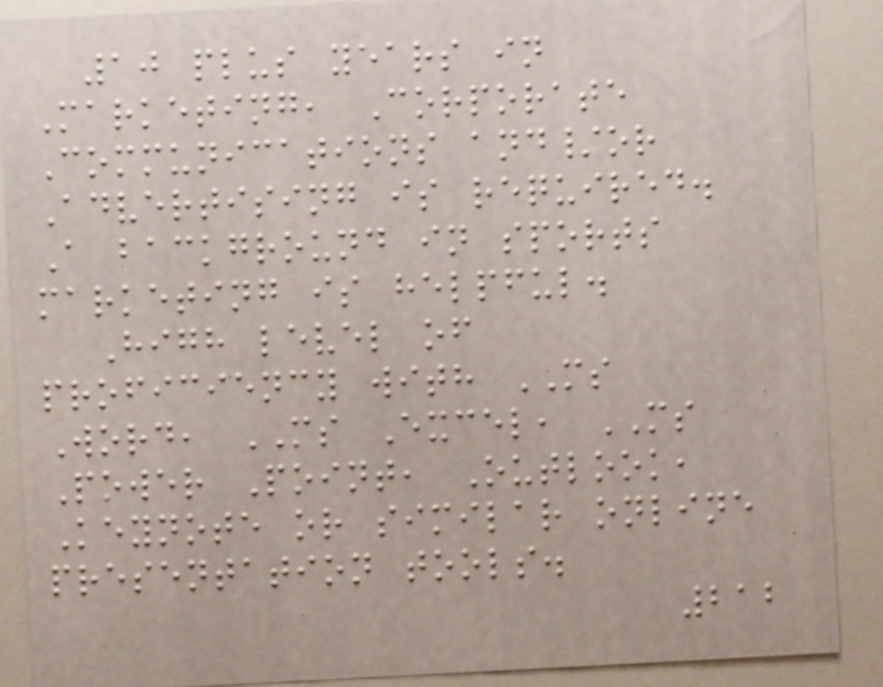10 plus years in
Marketing, Corporate
Communications and/or
Advertising is required.
A background in sports
marketing is helpful.
High level of
proficiency with MS
Word, MS Excel, MS
Power Point, Outlook,
Keynote or similar online
presentation tools.
212
